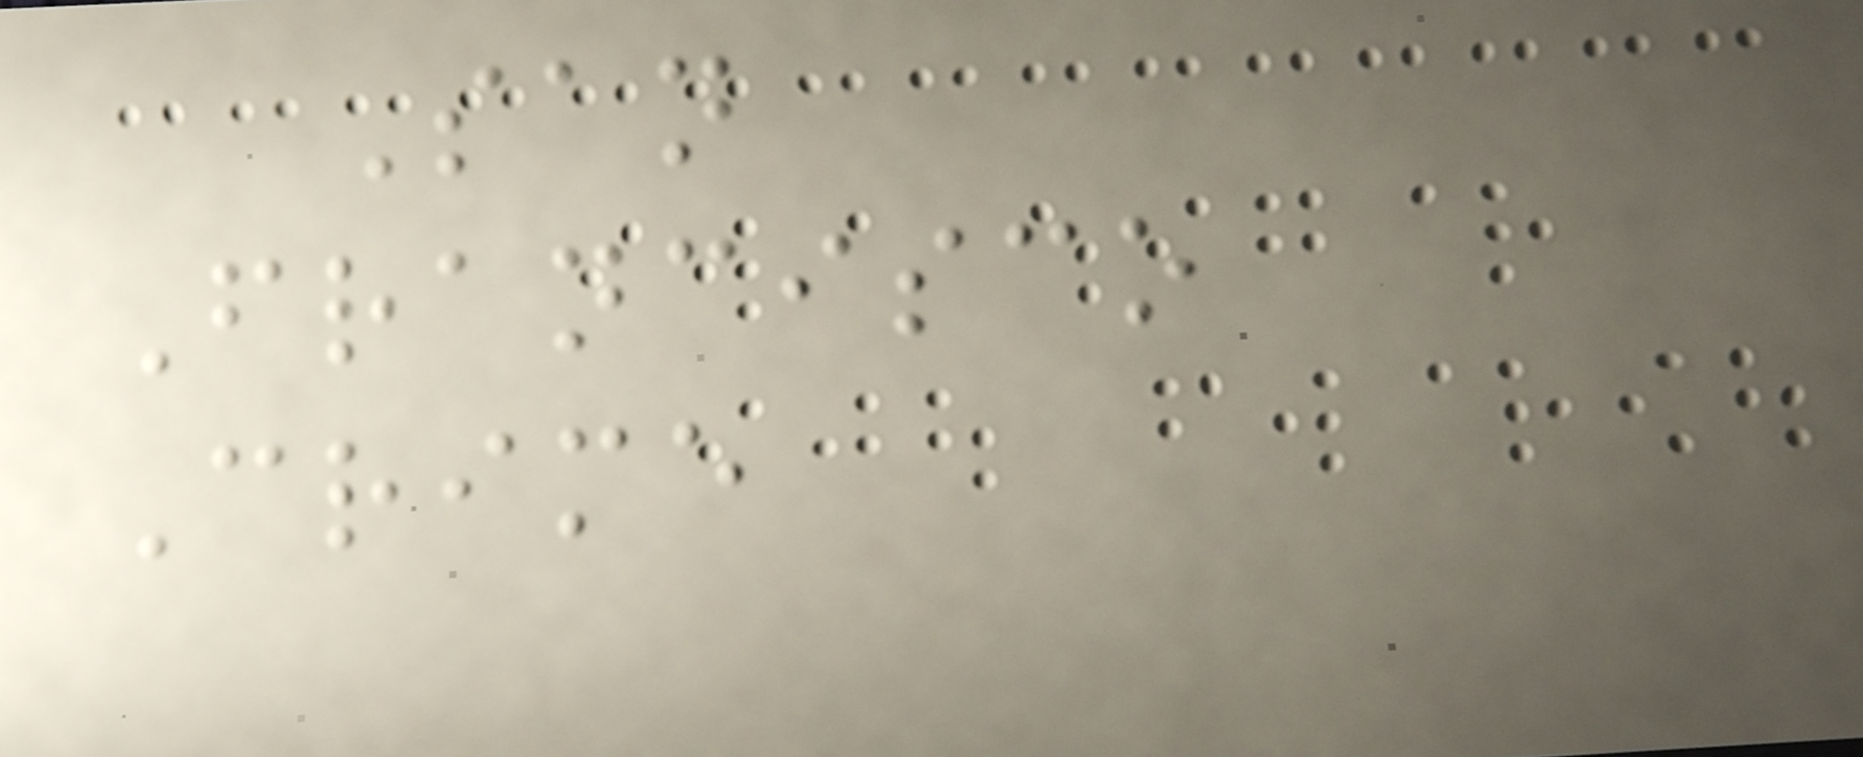San
Francisco
Crime
